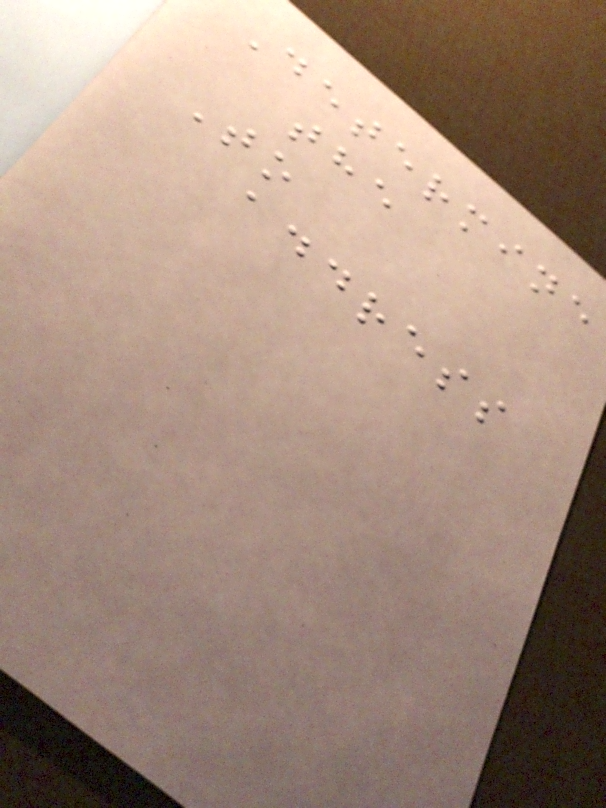Determine
the
To
address
